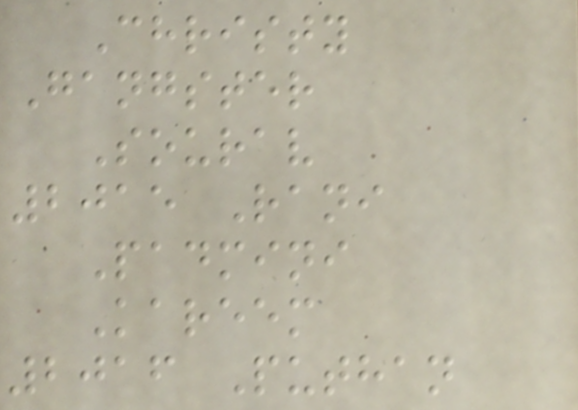Christy
Gangster
Sourav
2015 Rani
Padmini
Kareem
2016 Puthan
